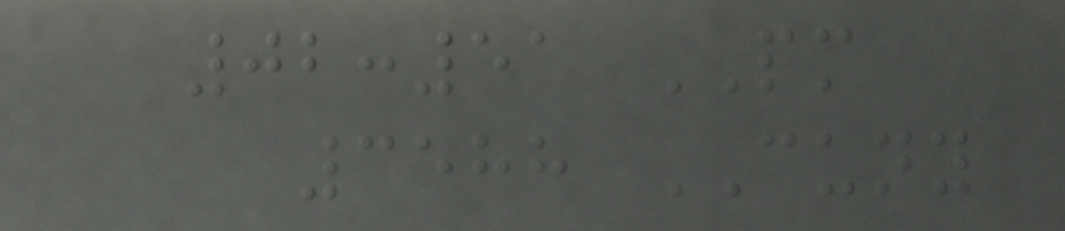02:51 PM
3588 CUNY
